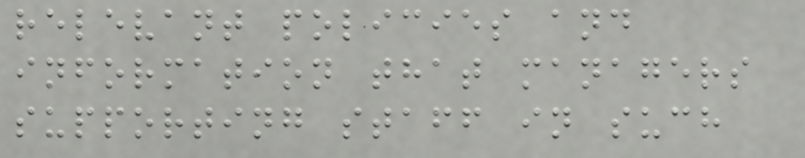relevant policies and
information that managers
supporting staff in such
